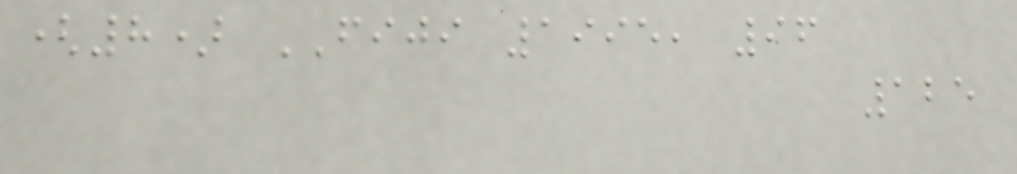(8) FIJI 1995, 96
125
